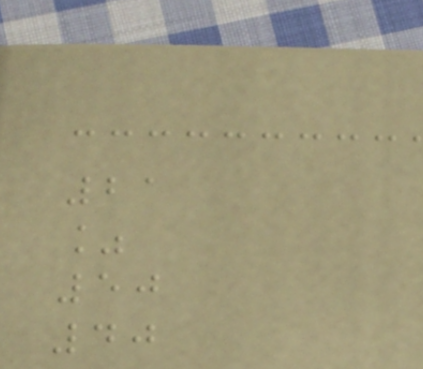21
%
50
40
